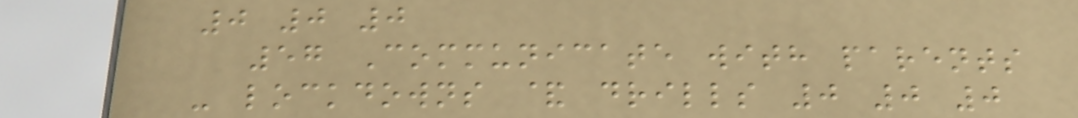0 0 0
57 Communicate with parents
- lockdowns & drills 0 0 0
